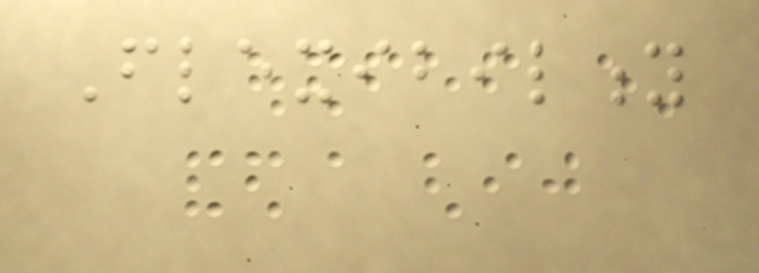Flexibility
